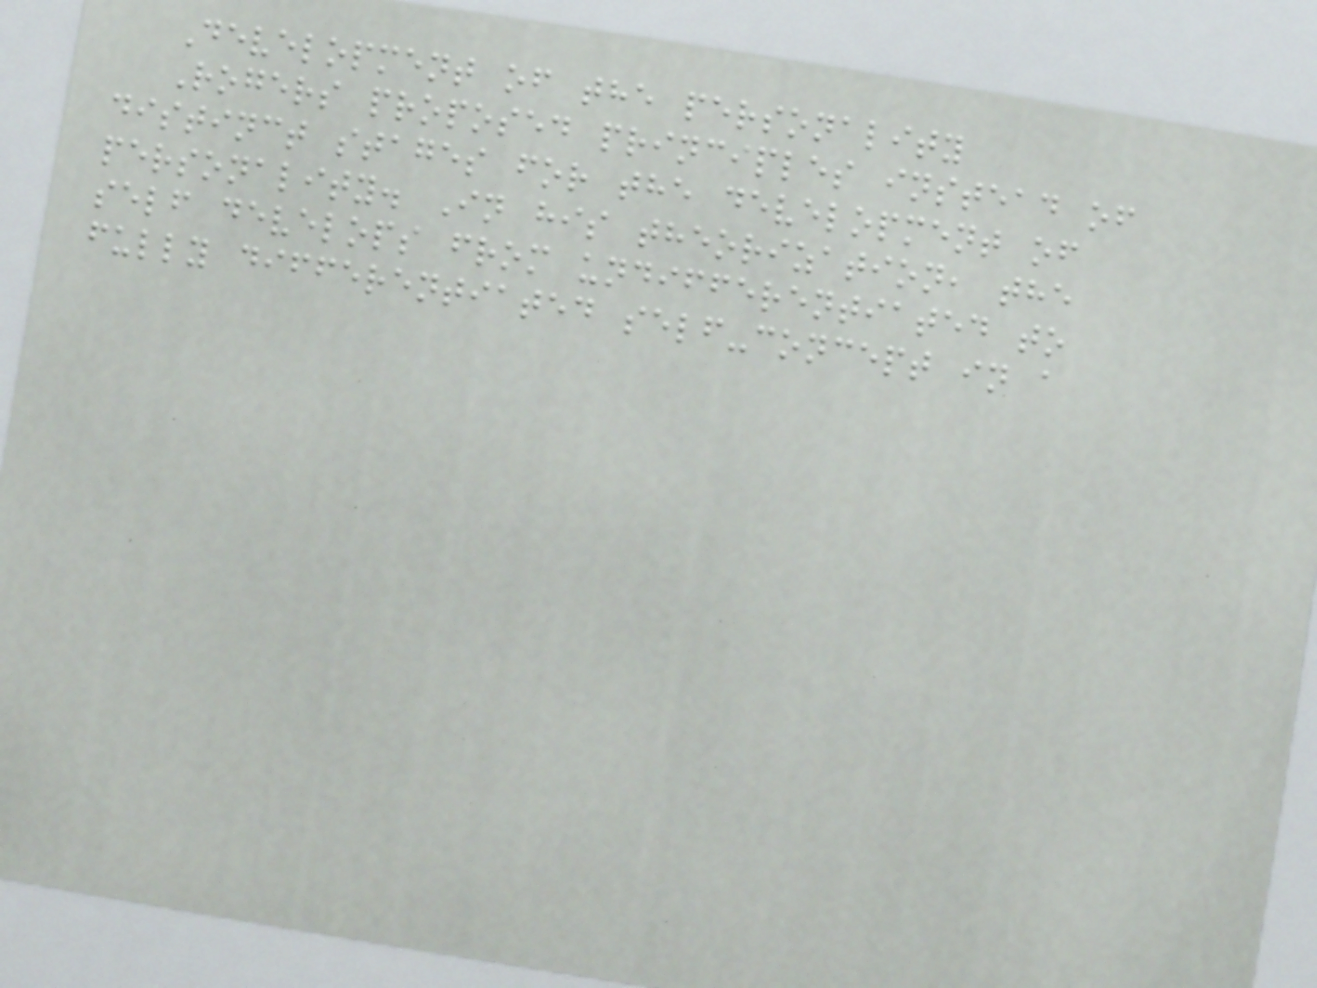Development of the personality
Rogers proposed principles instead of
distinct stages for the development of
personality. In his theorization, the
self develops from undifferentiated to
fully differentiated self-concept in a
